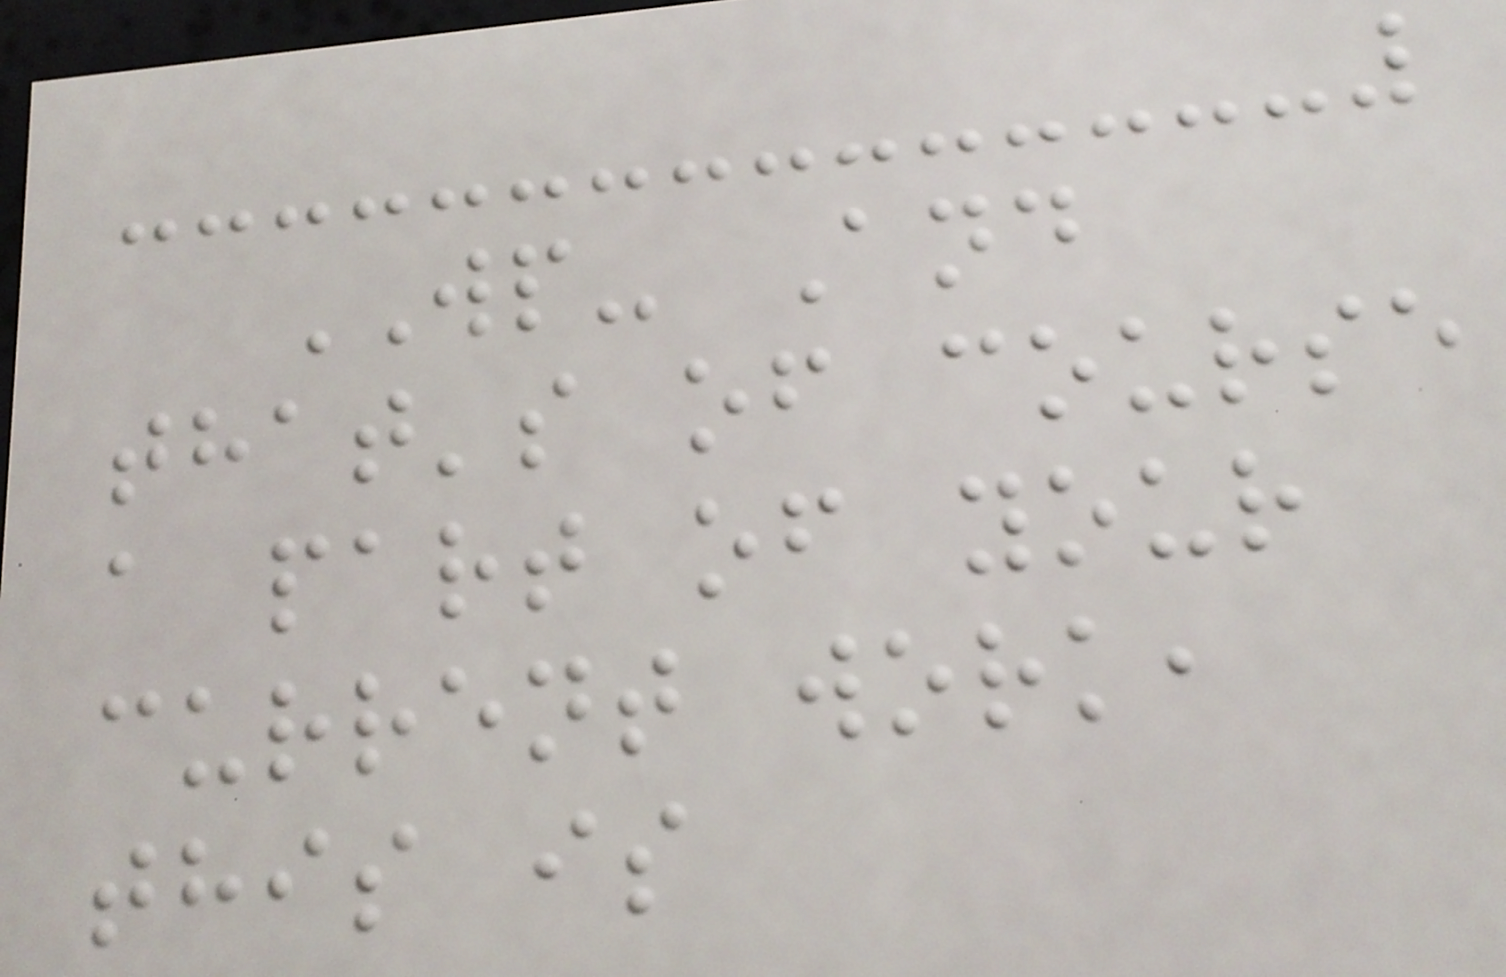WP- And
that's of course
a part of your
current work,
this is
